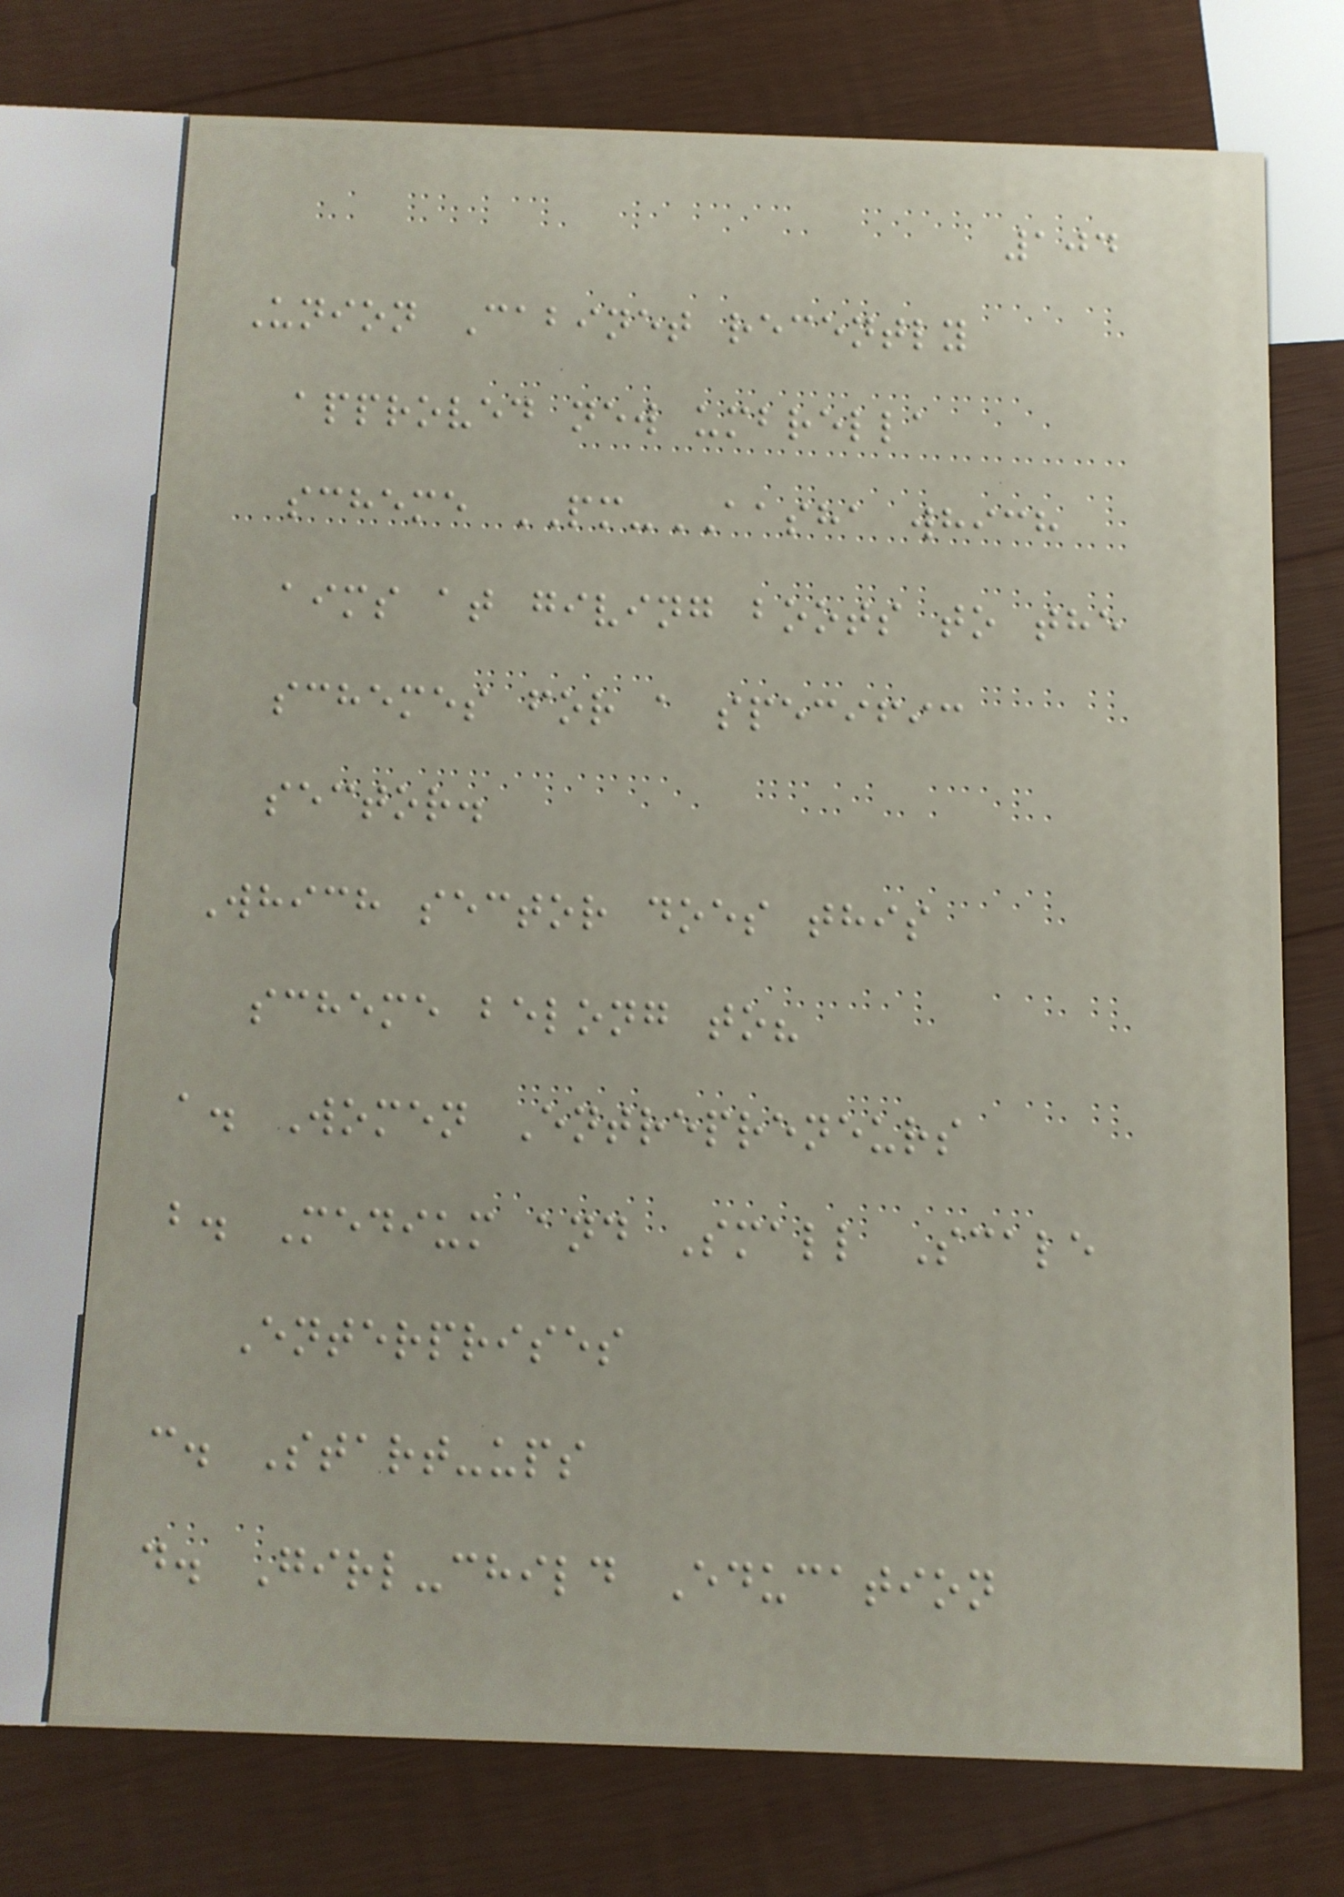104
Union Cabinet recently
approved new umbrella
scheme PM-AASHA which
aims at giving boots to the
schemes for a specific
sector.
Which sector does this
scheme belong to?
a. Women Entrepreneurs
b. Medium and Small Scale
Enterprises
c. Start-ups
d. Girl-child Education
